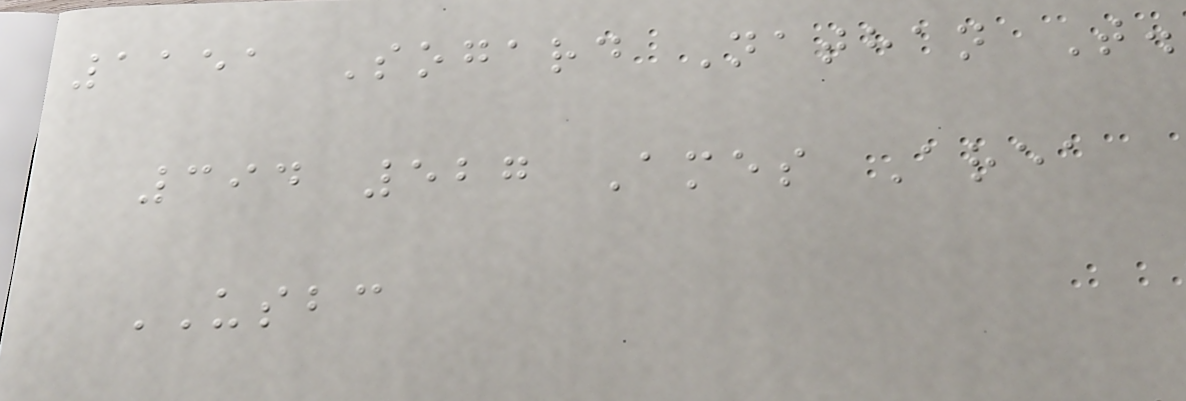1151 Sogard Nathan T.
394 527 Ames Area
USBC
